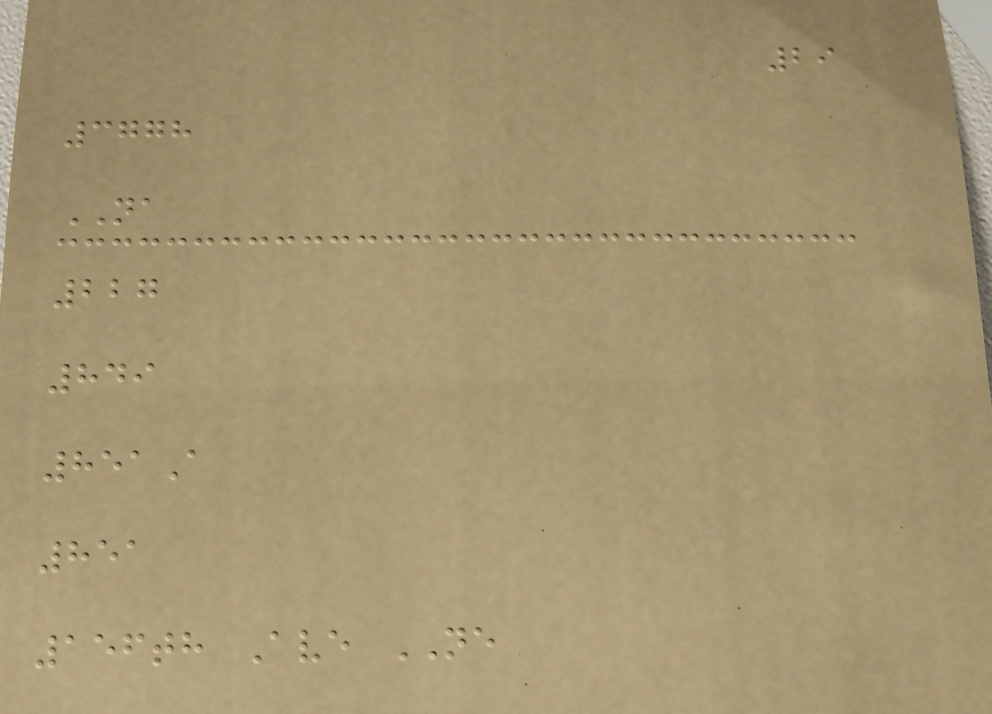29
3778
NA
227
849
851A
851
156th Ave NE
